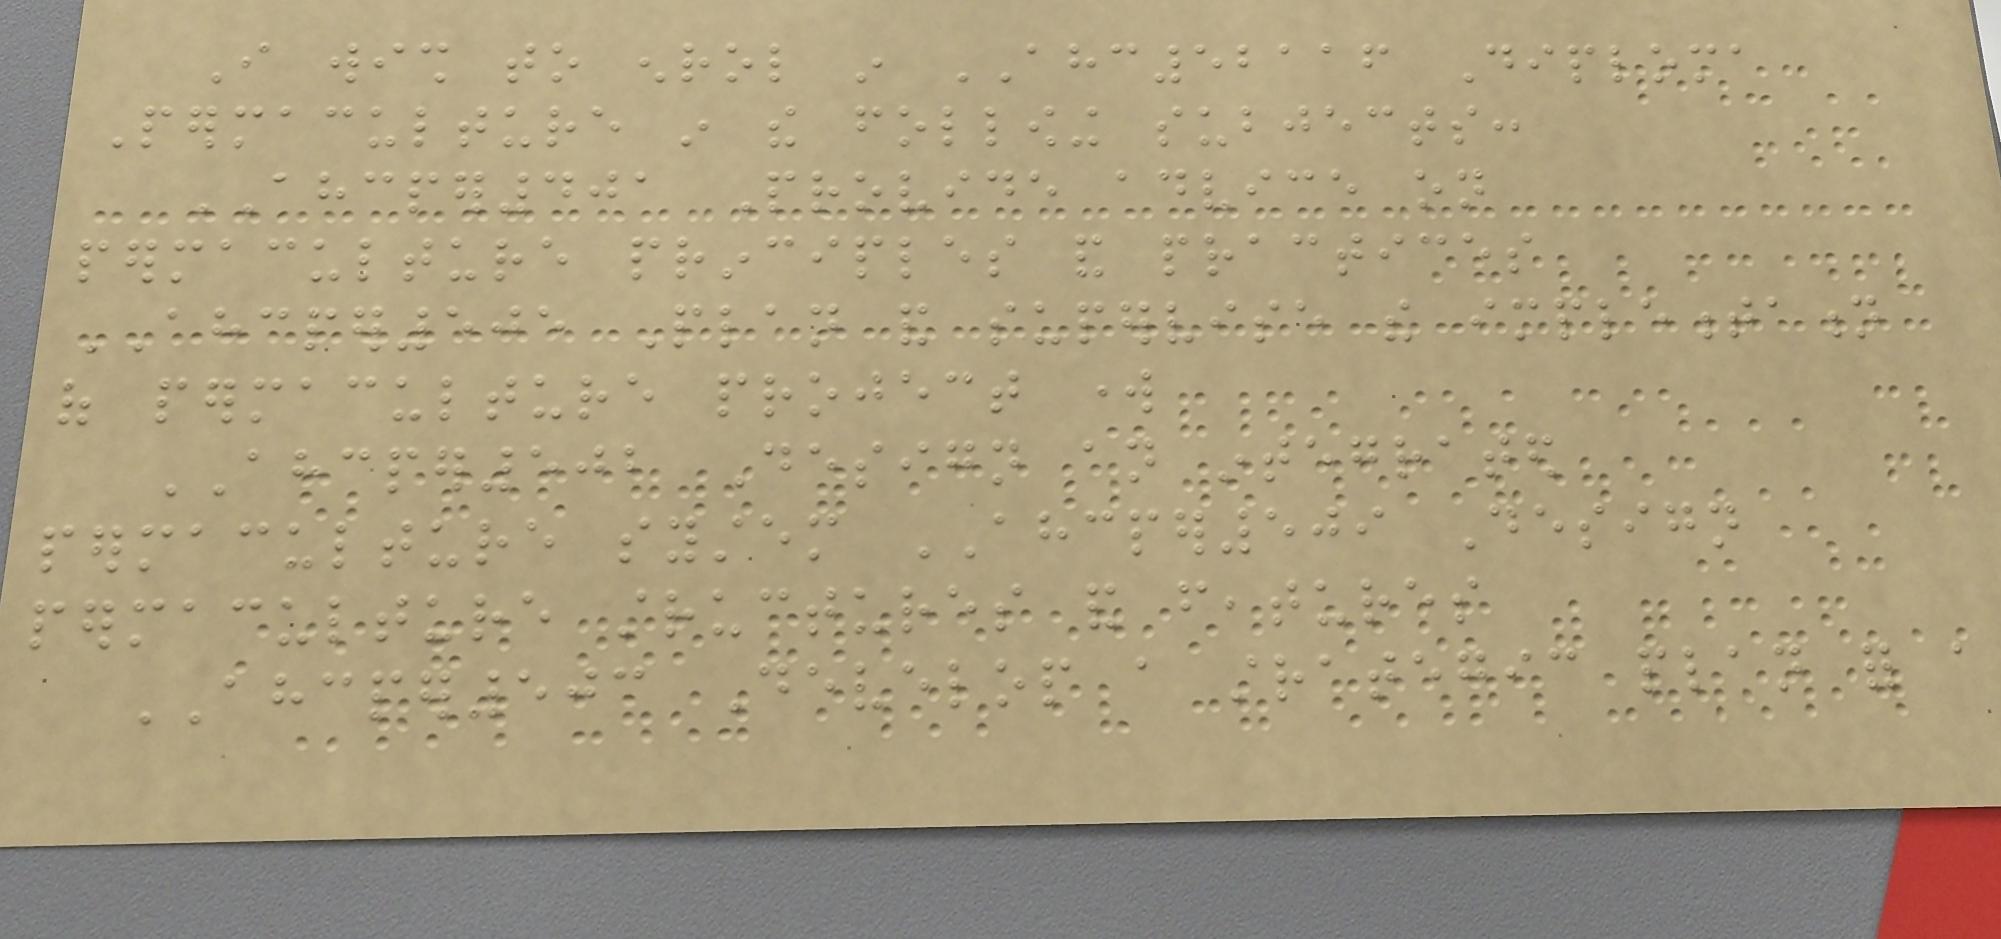I wish to enrol in AHC52116 Diploma
Permaculture in the following subjects:
AHCPER401 Provide advice on
permaculture principles and practices
AHCPER505 Plan and supervise the implementation
of permaculture project work
AHCPER502 Design an integrated
permaculture system AHCPER509 Design
permaculture structures and features
AHCPER503 Develop a strategic plan for a
